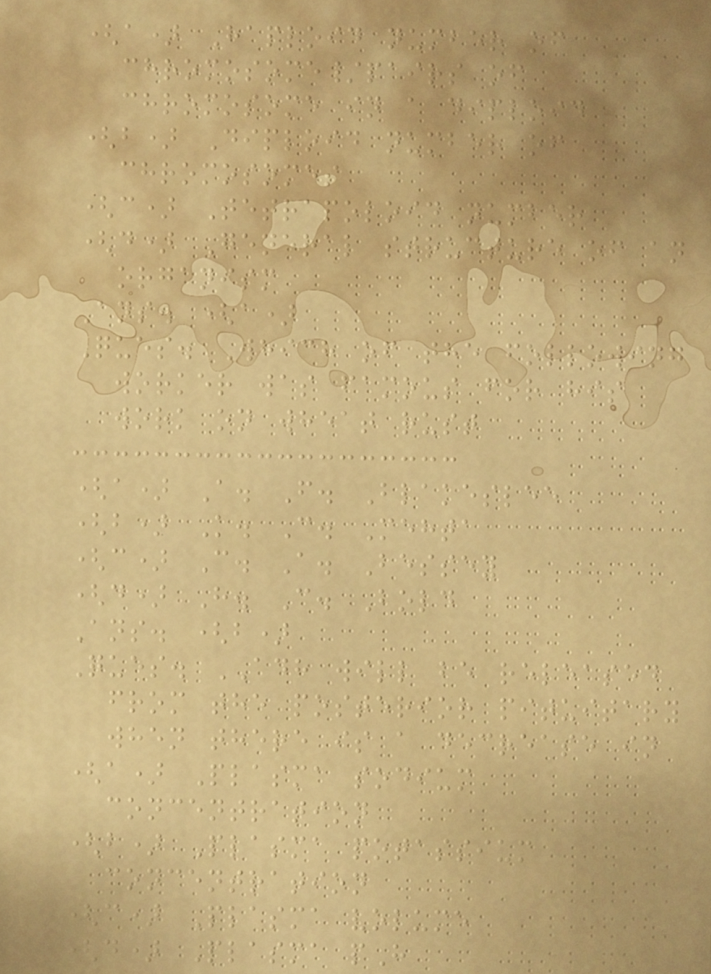(a) Haploid number of
chromosome/pairs of
chromosome in a diploid
(b) Diploid number of
chromosomes
(c) Tetrapoloid number
(d) General structure of an
organism
Ans. (a)
Ques. Which of the following
worker was famous for his
work on wheat rust
(a) A. F. Blakeslee
(b) K. C. Mehta
(c) C. A. Bessey
(d) H. C. Bold
Ans. (b)
Ques. ADH will be released
from the posterior pituitary
when there is a decrease in
(a) Plasma sodium
concentration
(b) Plasma potassium
concentration
(c) Plasma volume
(d) Plasma pH
